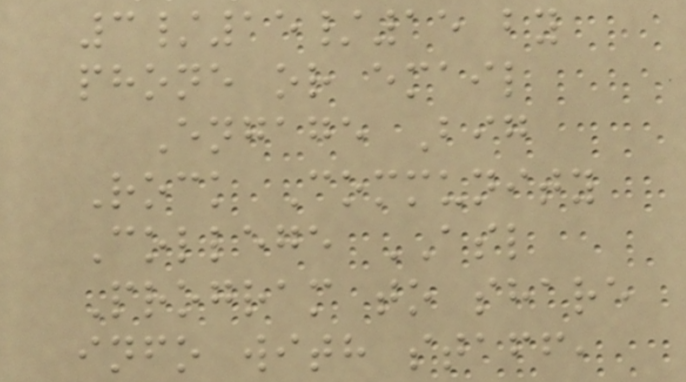3/15/15 by
phone or email
Engage Big
Rock Community
College ASL
Program to share
info with staff,
